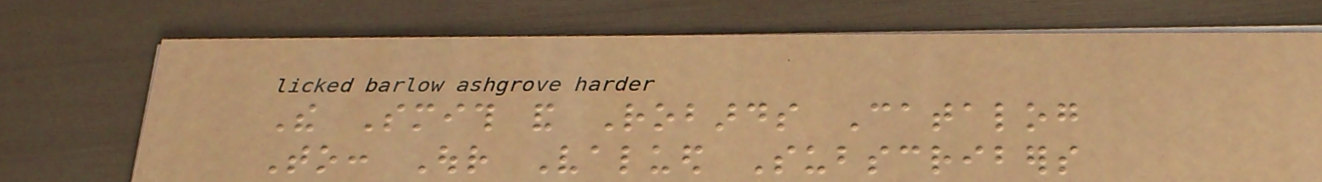The Smith and Robards Catalog
To: Our Valued Subscribers
